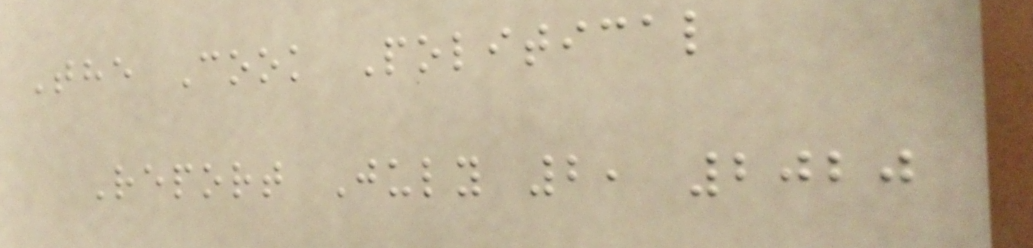The Cook Political
Report July 2, 2020
